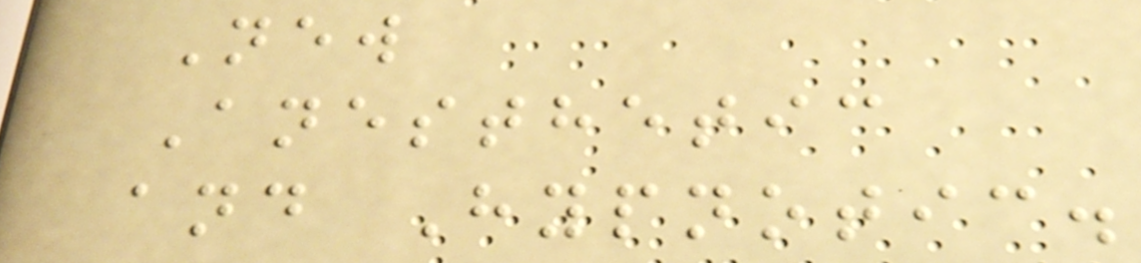New
Anesthetic
and Hypnotic.
